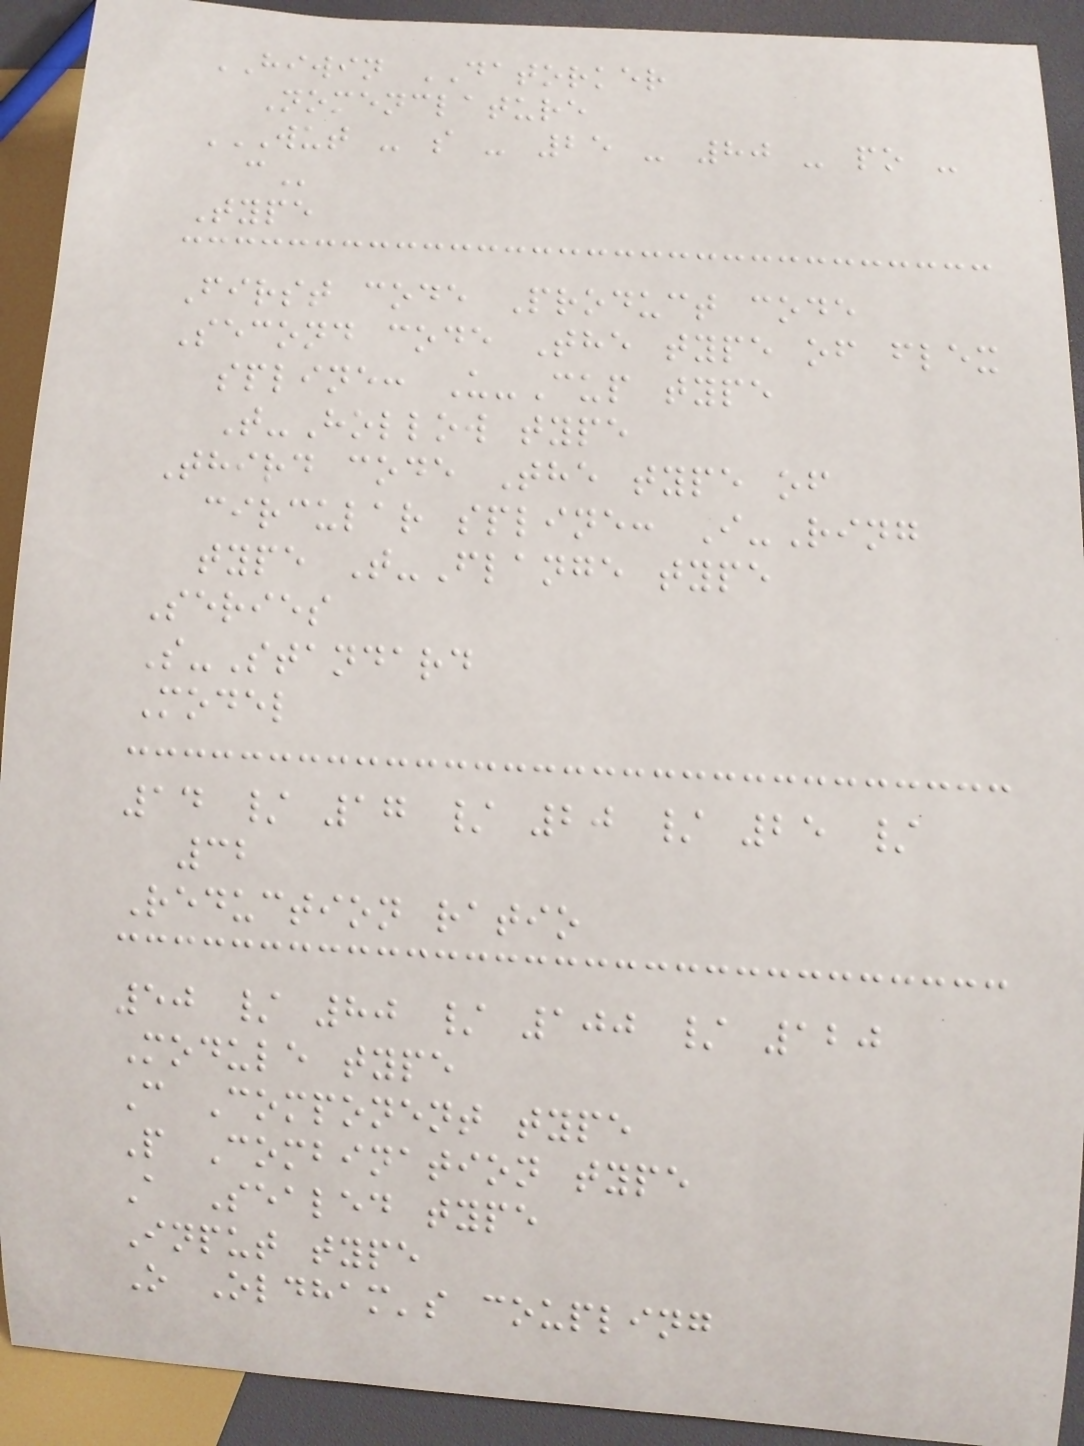HIWIN DATORKER
Nomenclature
WUT - S - 25 - 80 - PO -
C
Type
First code Product code
Second code The type of flex
spline: U-Cup type
T-Hollow type
Third code The type of
circular spline: I-Ring
type T-Flange type
Series
S-Standard
Model
14 / 17 / 20 / 25 /
32
Reduction ratio
50 / 80 / 100 / 120
Module type
C Component type
P Combination type
A Sealed type
Input type
O Oldham's coupling
